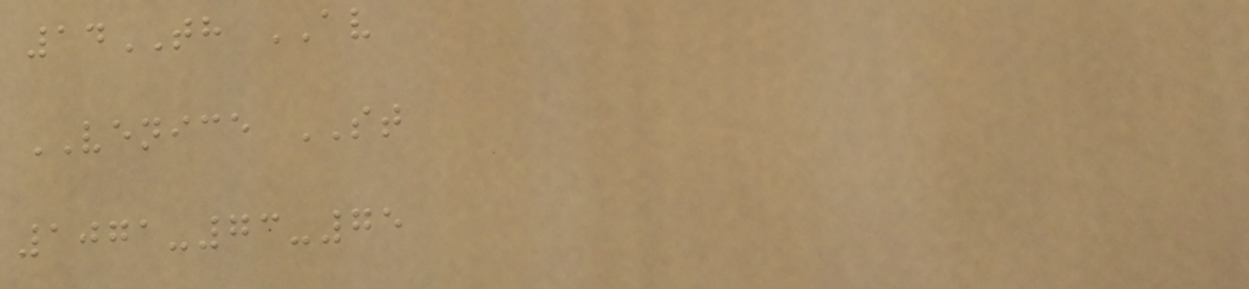14TH AV
VENICE ST
1071-73-75
